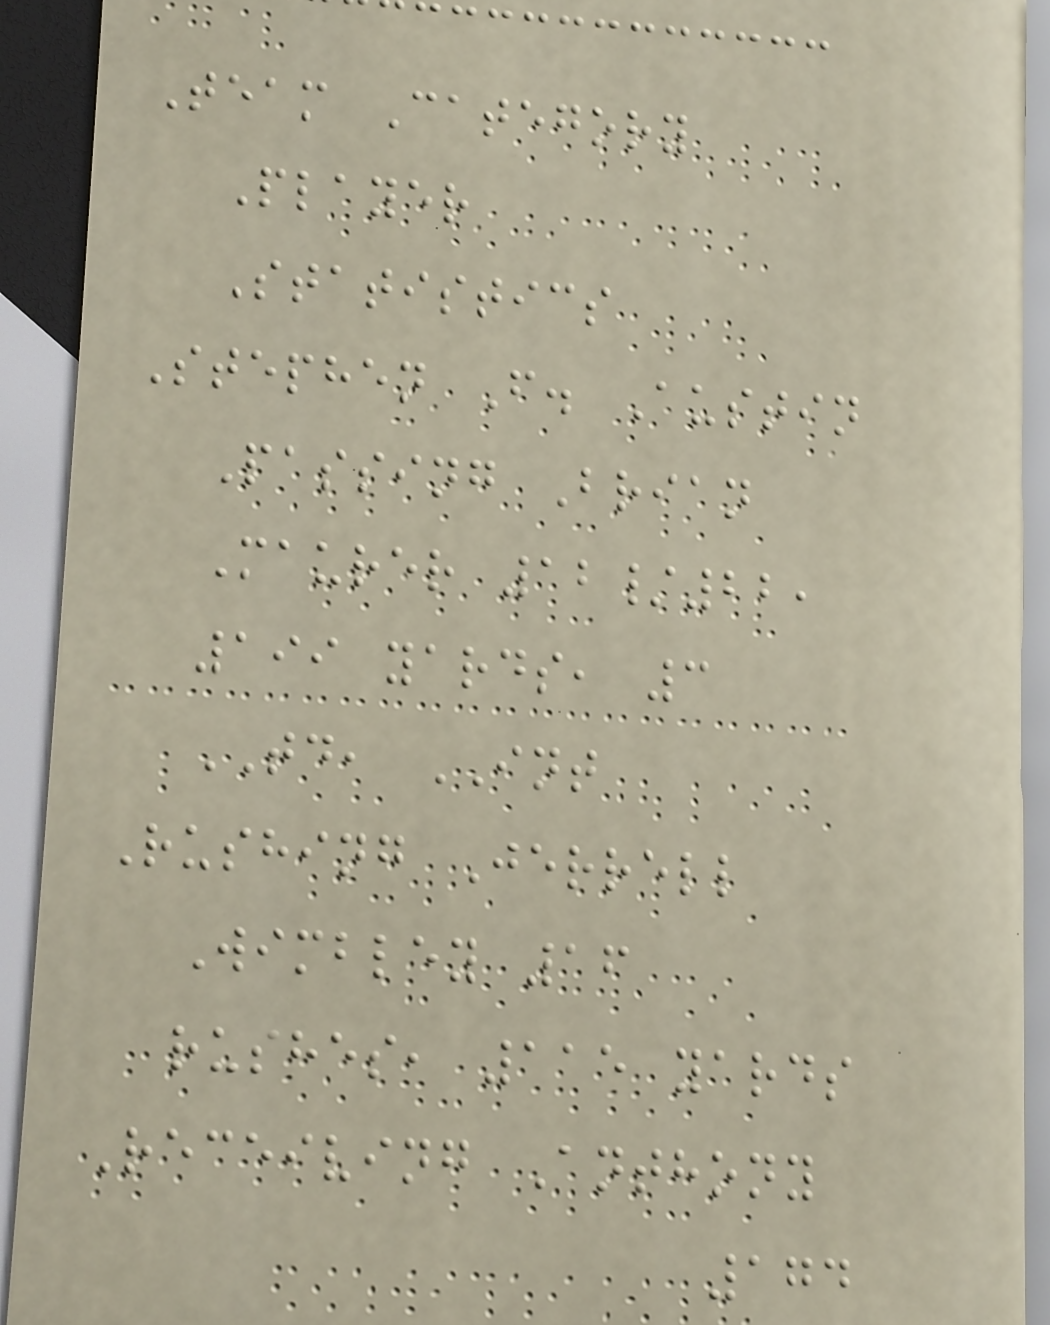Team Category
Player
Statistics
Stephen F. Austin
Passing Brian
Maurer 12/22,
199 yards, 3
TD, INT
Rushing Jerrell
Wimbley 16
rushes, 115 yards
Receiving Anthony
174
